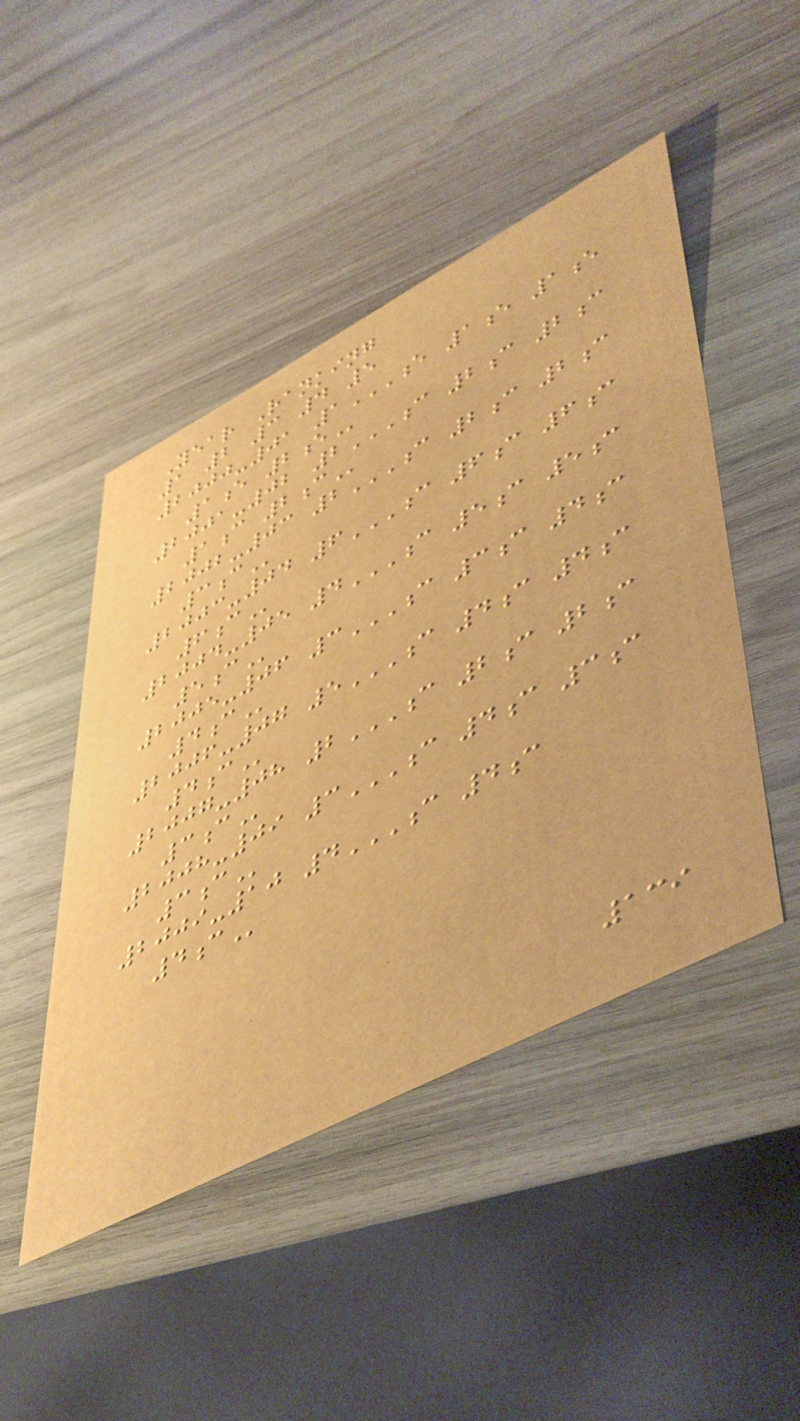Year Ranking
1 2 3 4 5
2000-01 1E 1E 1E
1E 2E
2001-02 2C 2C 2C
1C 2C
2002-03 2C 2C 2C
3C
2003-04 6C 6C 6C
6C
2004-05 4C 5C 5C
5C
2005-06 3C 3C 4C
4C
2006-07 5C 4C 4C
4C
2007-08 2C 2C 2C
3C
2008-09 3C 4C 3C
3C
2009-10 4C 4C
4C
139
